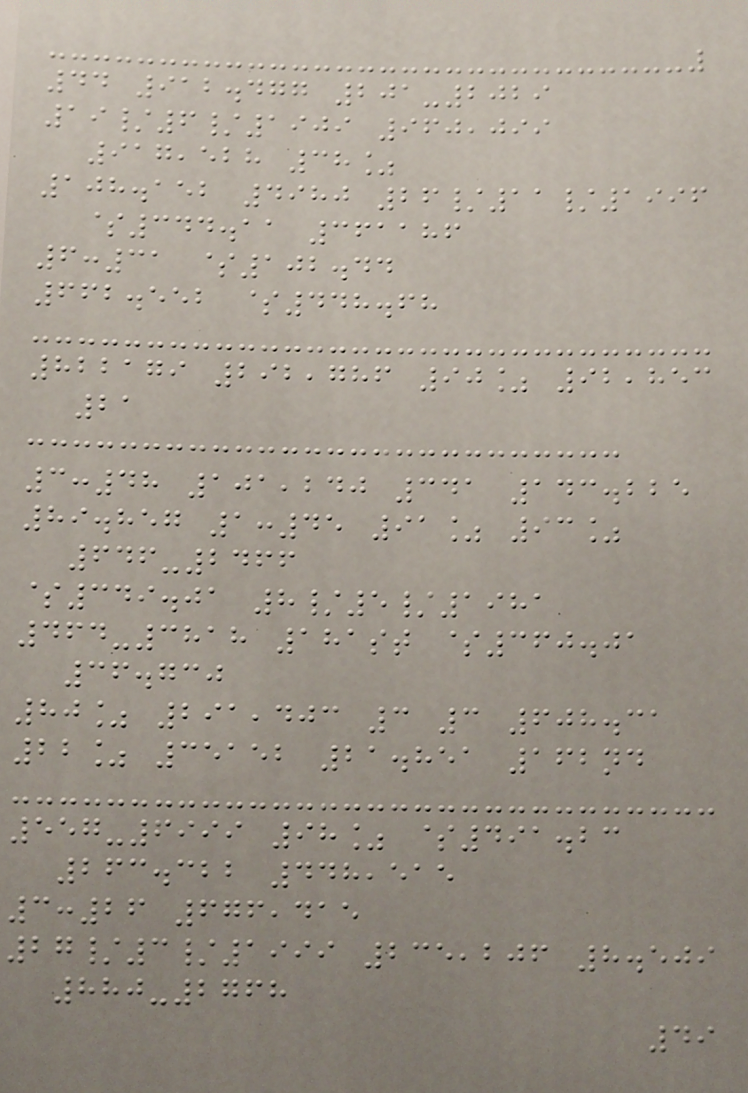44 912.477 201-2029
19/6/1909 960,099
917,528 38%
108.152 4980 26/11/1996
$344.11 361186
6:31 $102.44
662.552 $448.68
822179 292,786 90% 92,853
21
3:48 101,240 341 143.225
89.857 1:45 91% 93%
646-2466
$349.01 8/5/1981
464-3818 181st $360.01
36.730
80% 291,403 3 3 608.31
22% 35152 21.851 162nd
557-6999 98% $491.23
263.322 448,515
3:26 676,415
27/3/1999 235,206 8.509
880-2768
49
